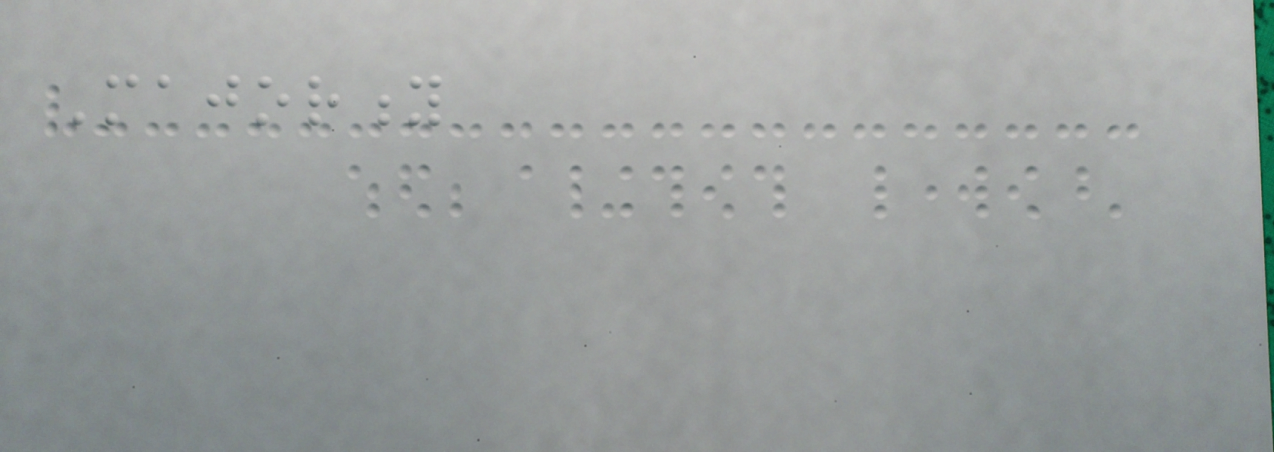Majority
